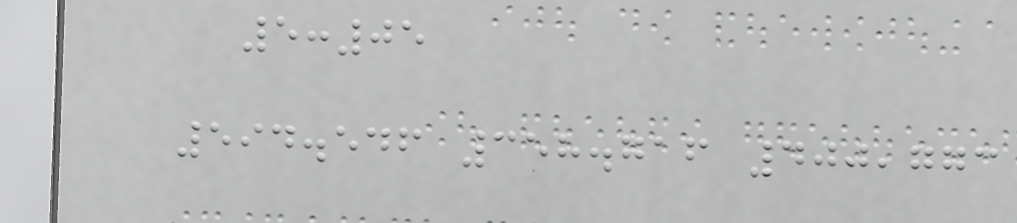5:05
594.546 358.716 400,773
